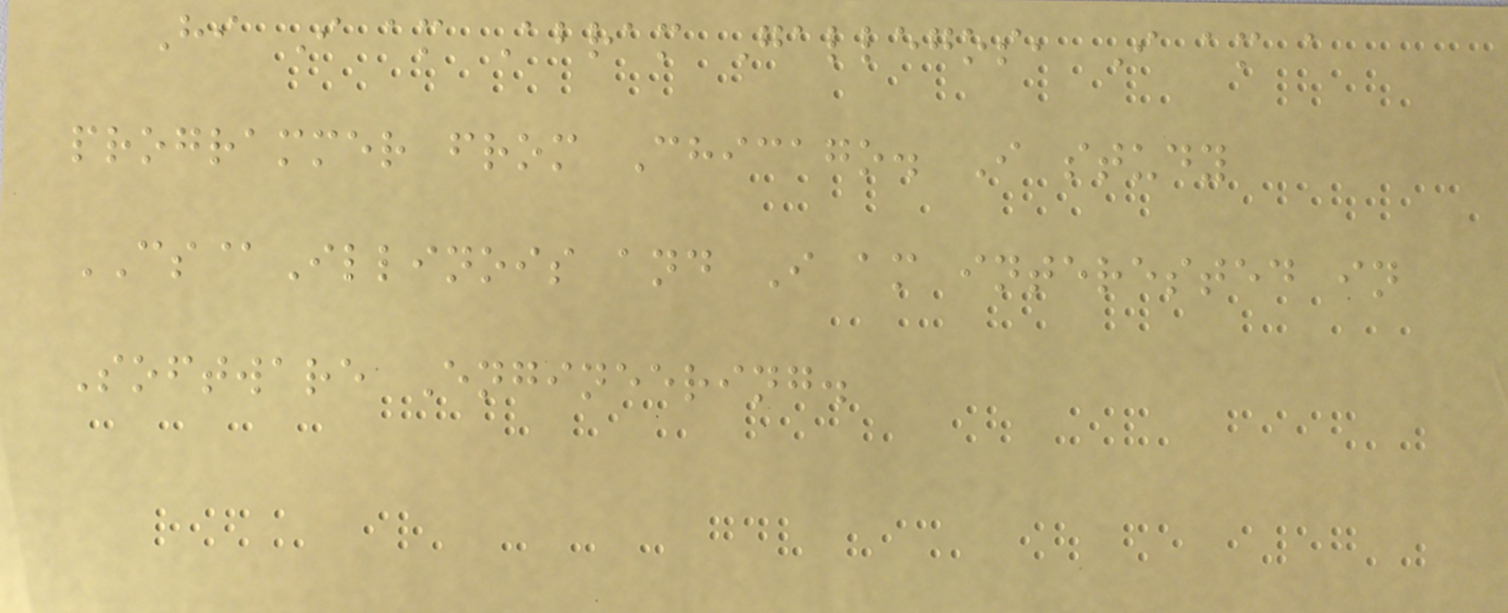Hi I am Abram Gallegos, I am a
programmer from Chicago. I study
CS@Illinois and I am interested in
Software Engineering.
